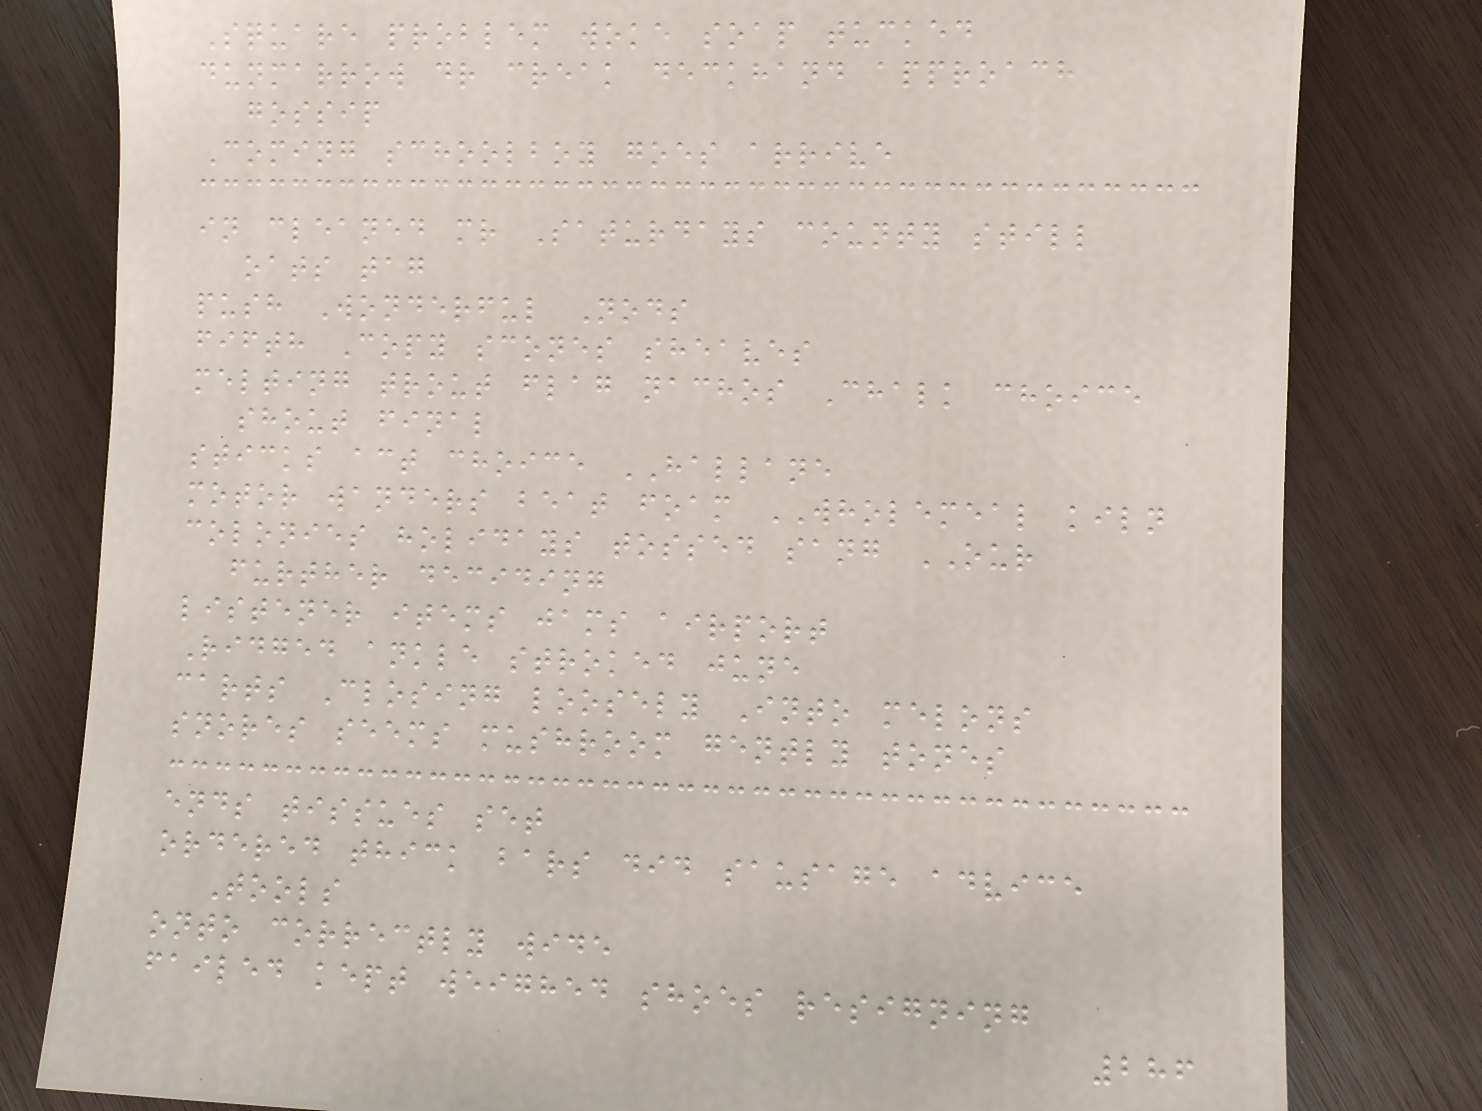Square problem woke soap tucked
dunmarrow dr creak deckhand approach
gossip
Coming schoolboy goes arrive
in cleaned mr Saturdays county still
oats tag
push Wonderful Nods
fifth Copy scones sheaves
melting trout flag nachos Chalk choice
shout final
sticks act choice HALLANE
motor wanders beat foam WHOLEMEAL kiln
colonies holidays tossed sang OUR
further deciding
listener items jams airport
Ridged ankle stroked june
carts Closing loosely Into melons
snores seems mushroom gently tones
ends tissues set
ordered thick bars did sausage advice
Tools
onto correctly wide
failed kept weighed shoes resigning
286
